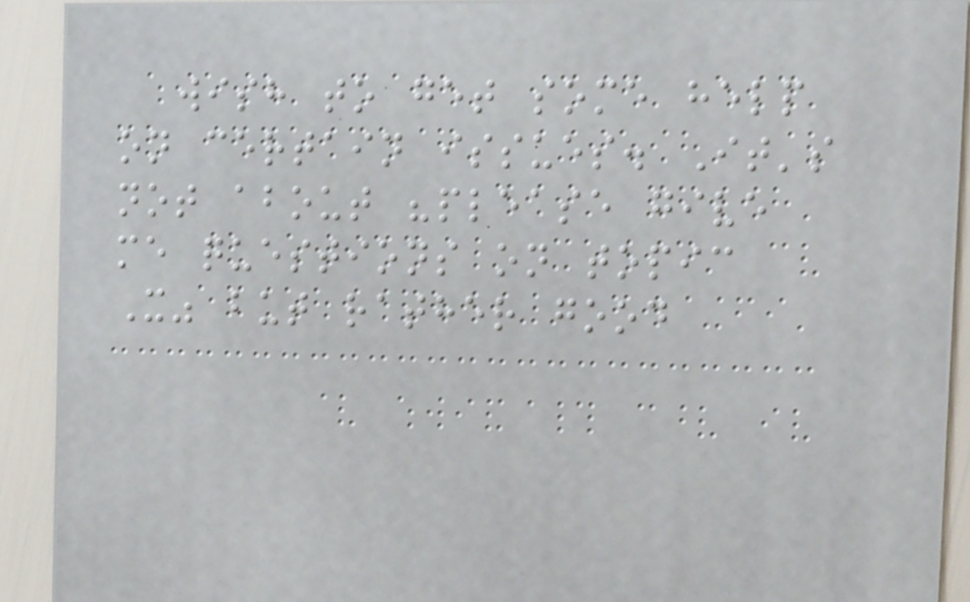wish to get some help
on certain issues. It's
not about "please give
me questions on topic
X" but rather good
